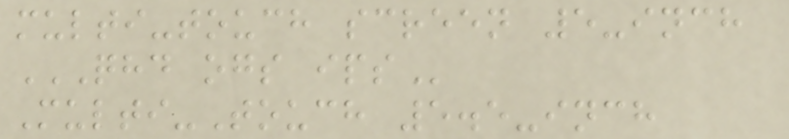multi-touch screen 5-inch
QHD OGS IPS
Multi-Touch 5.5-inch
